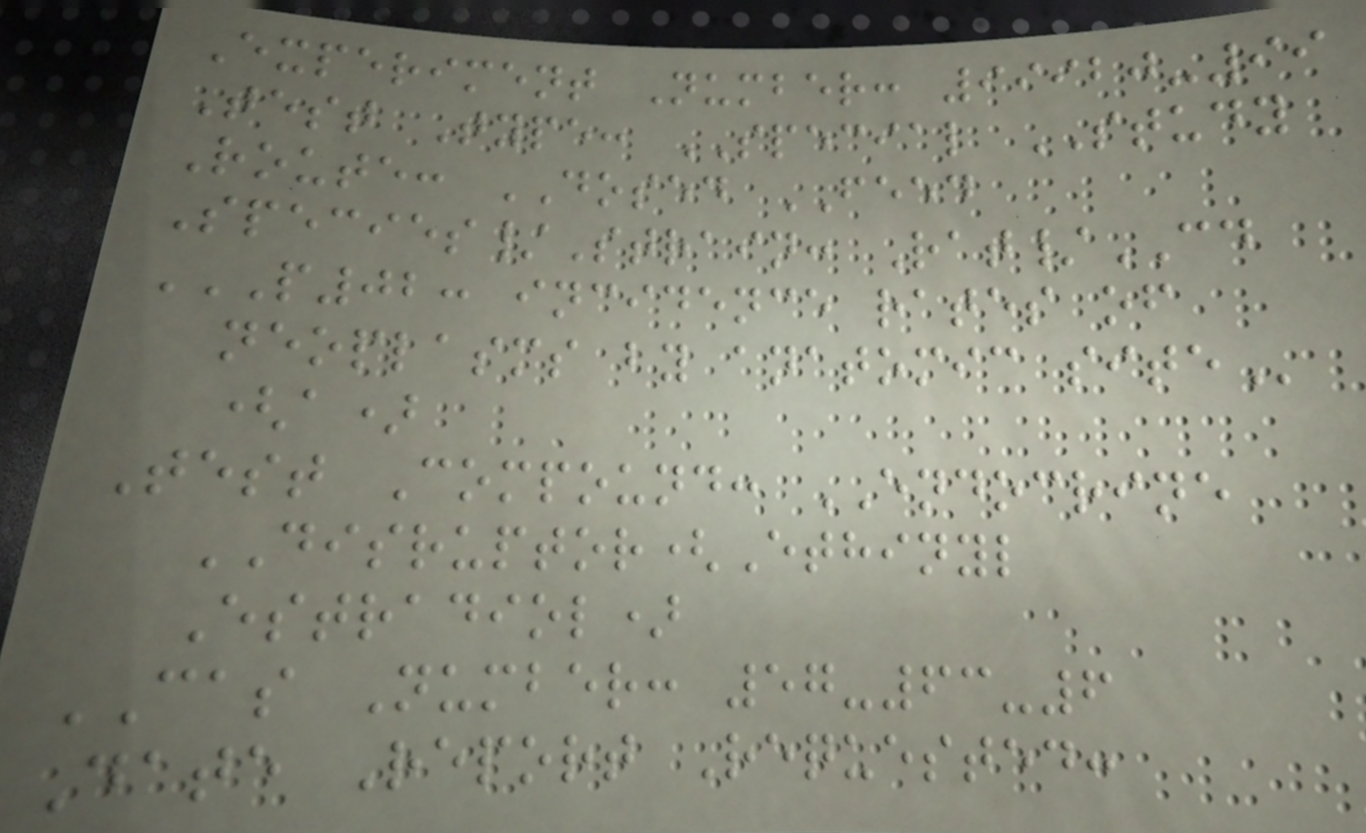Experiment Number: 99920-99
Test Type: SPECIAL STUDY
Route: DOSED FEED
Species/Strain: Rat/CD
P02: INCIDENCE RATES OF
NEOPLASMS BY ANATOMIC SITE
(a)
Test Compound: ENDOCRINE
DISRUPTOR(Ethinyl
Estradiol)
CAS Number: 57-63-6
Date Report Requested:
